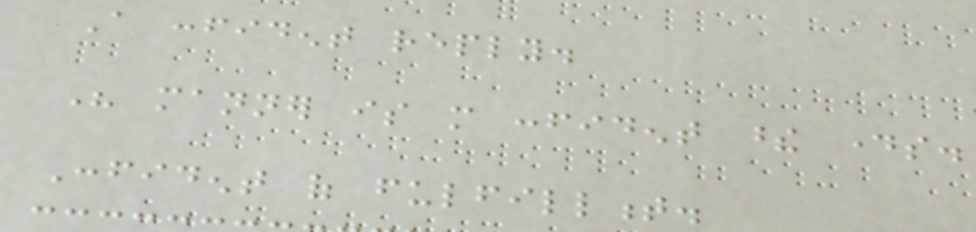A confident reply.
His manner is more confident these days.
Confident of fulfillment.
